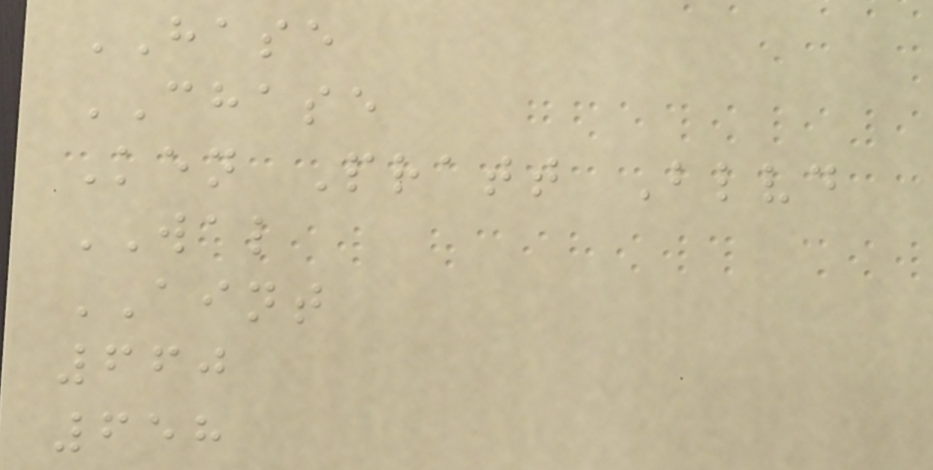HASE
CHASE
Ken Pratt Blvd
WAL
AINT
660
658
